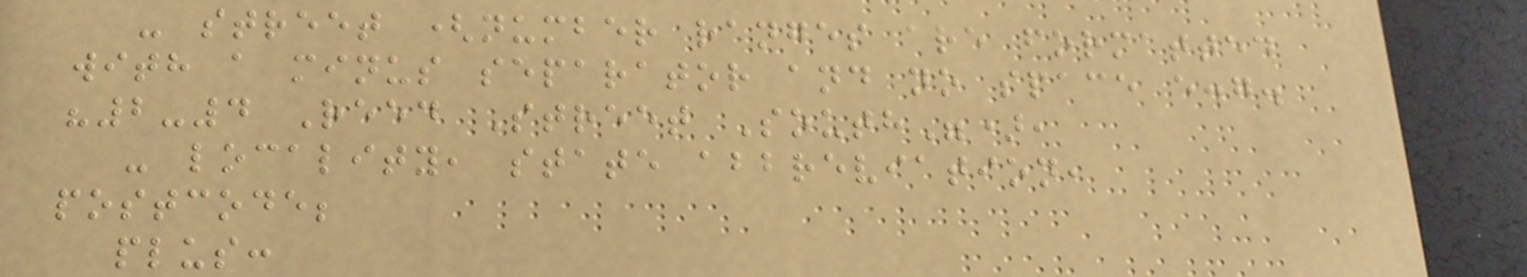- street (number ranges are formatted
with a minus separator and no space e.g.
"2-4 Reed Street South"),
- locality, state abbreviation,
postcode;
plus:
